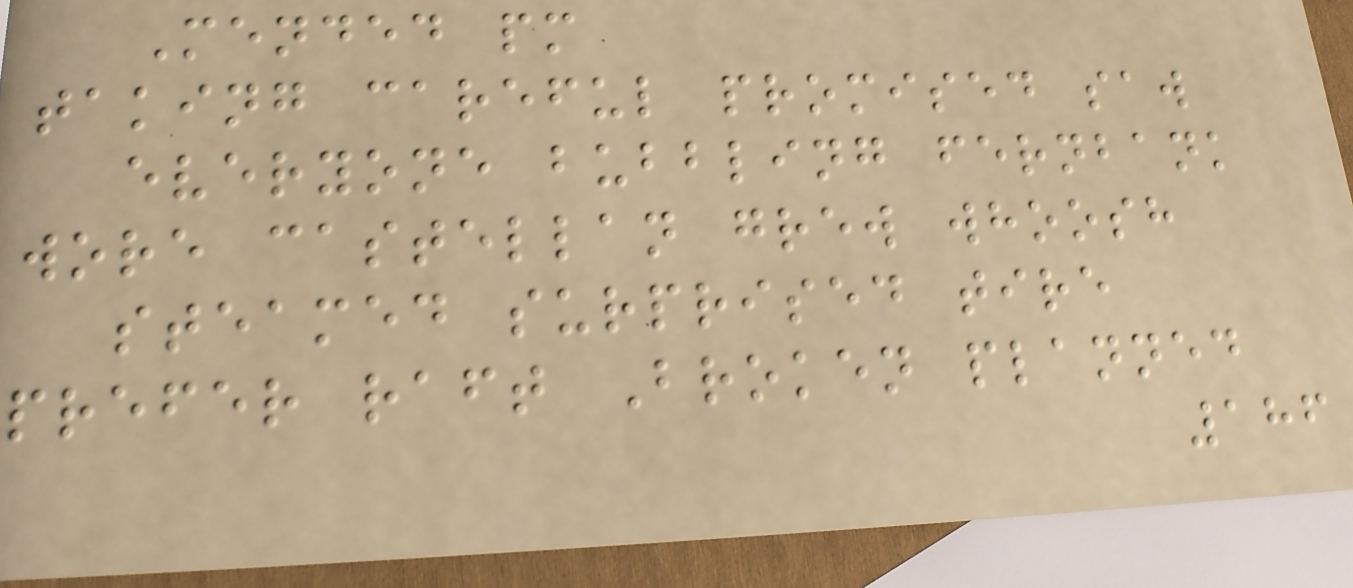Mended pm
taking careful promised saw
everyone bubbling fernbank
wore castellan grew whoosh
steamed surprised tire
prefer raft Broken planned
186
